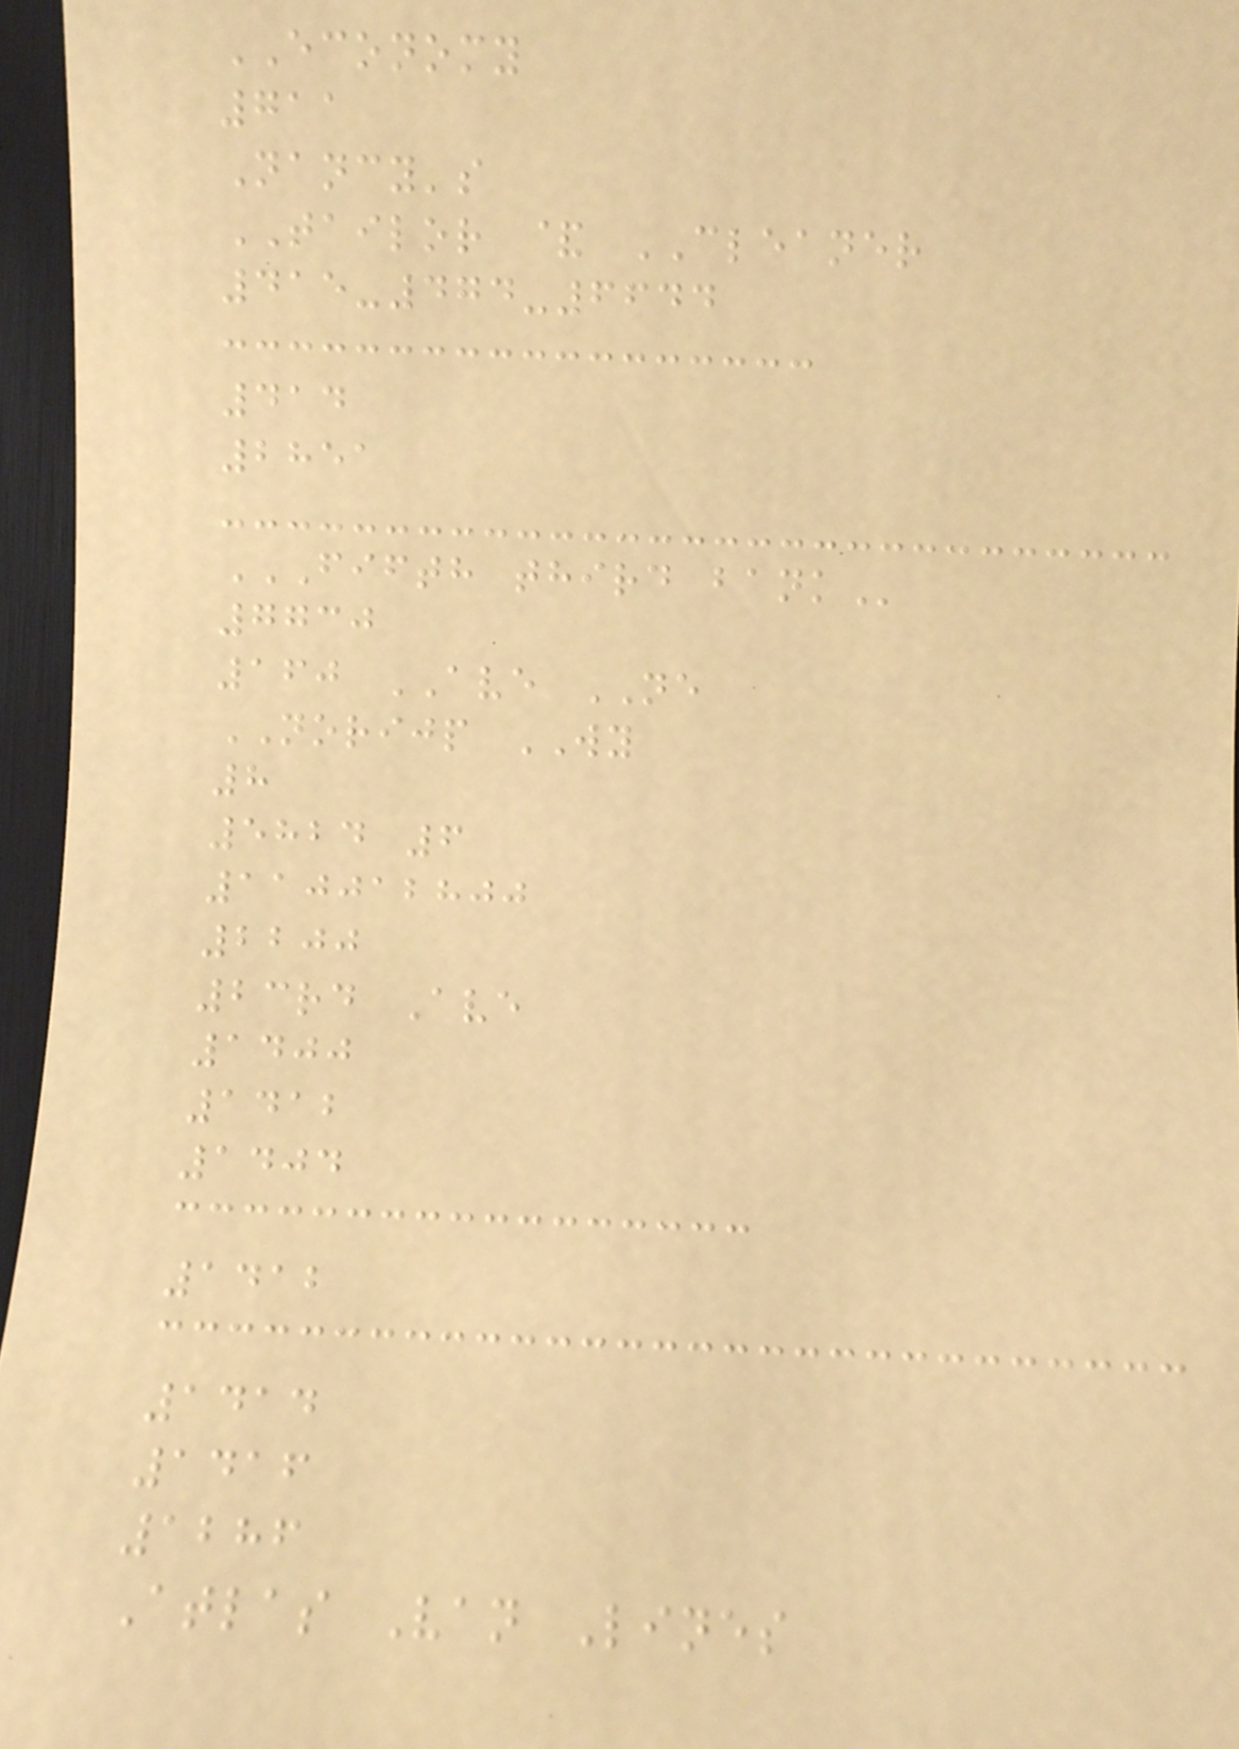ECONOMY
711
Nancy's
TAILOR & CLEANER
415-474-6644
414
2851
FIFTH THIRD BANK
7730
160 AVE NE
NORIJP WY
8
5824 6
110012800
2200
23rd Ave
1400
1412
1404
1412
1414
1416
1286
Atlas Van Lines
